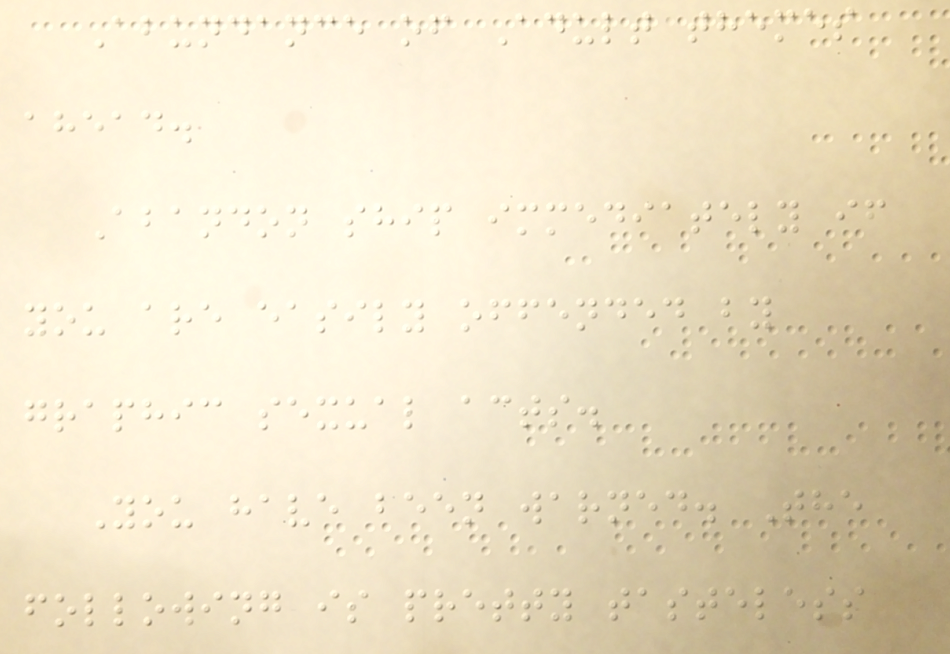Abundance of Adult themes
ahead.
Abandon ship immediately if
you are easily offended by
graphic sexual acts.
You have been warned. The
following is pretty tasteless
